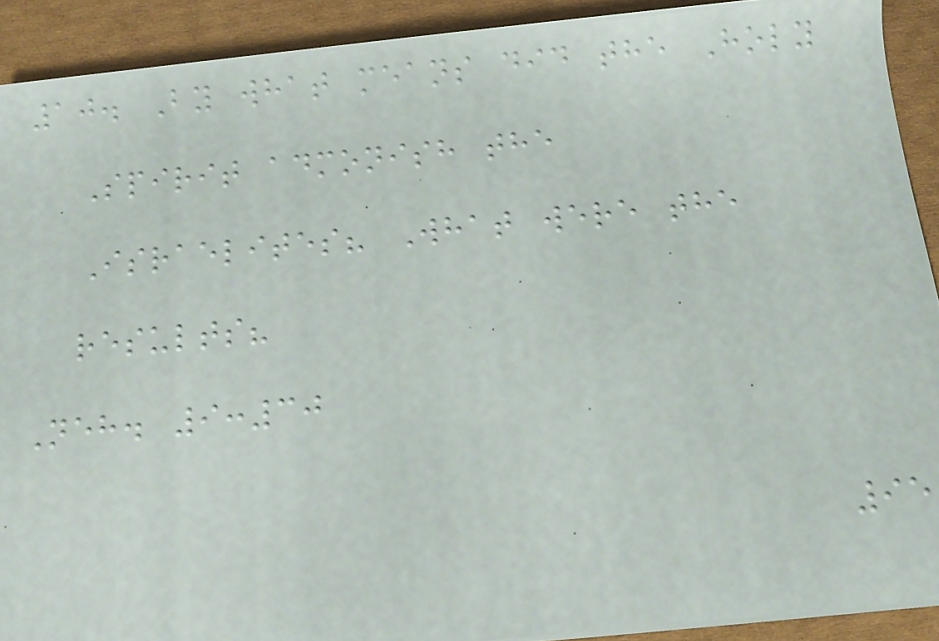10. By what means did the Holy
Spirit admonish the
Israelites? What were the
results?
Neh. 9:30
95
